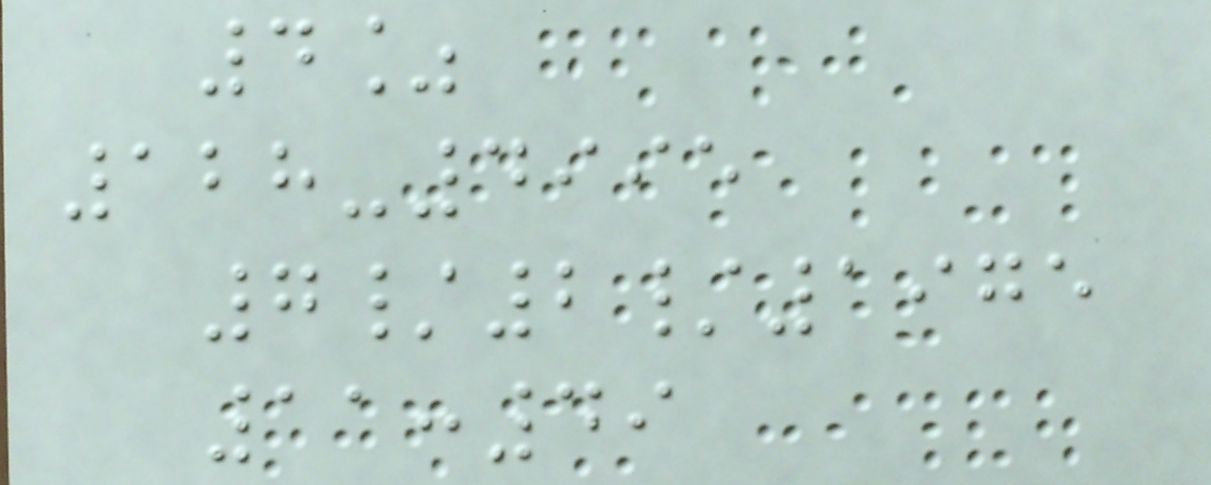4%
128-4995
7/2/1975
11:49
